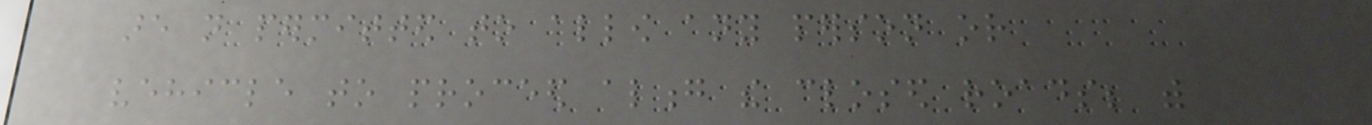are not permitted to allow any person or
vehicle to proceed along the closed roads; with
